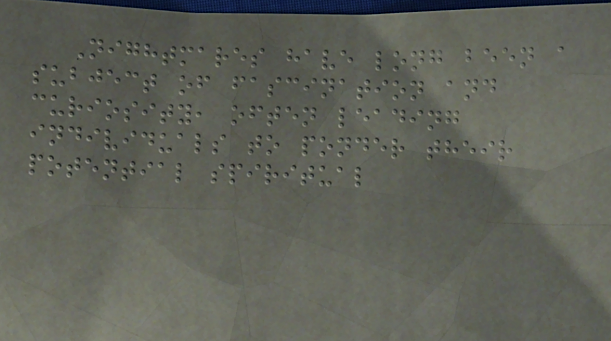Nightmares have long been a
subject of fascination and
curiosity, often leading
individuals to ponder their
potential spiritual
